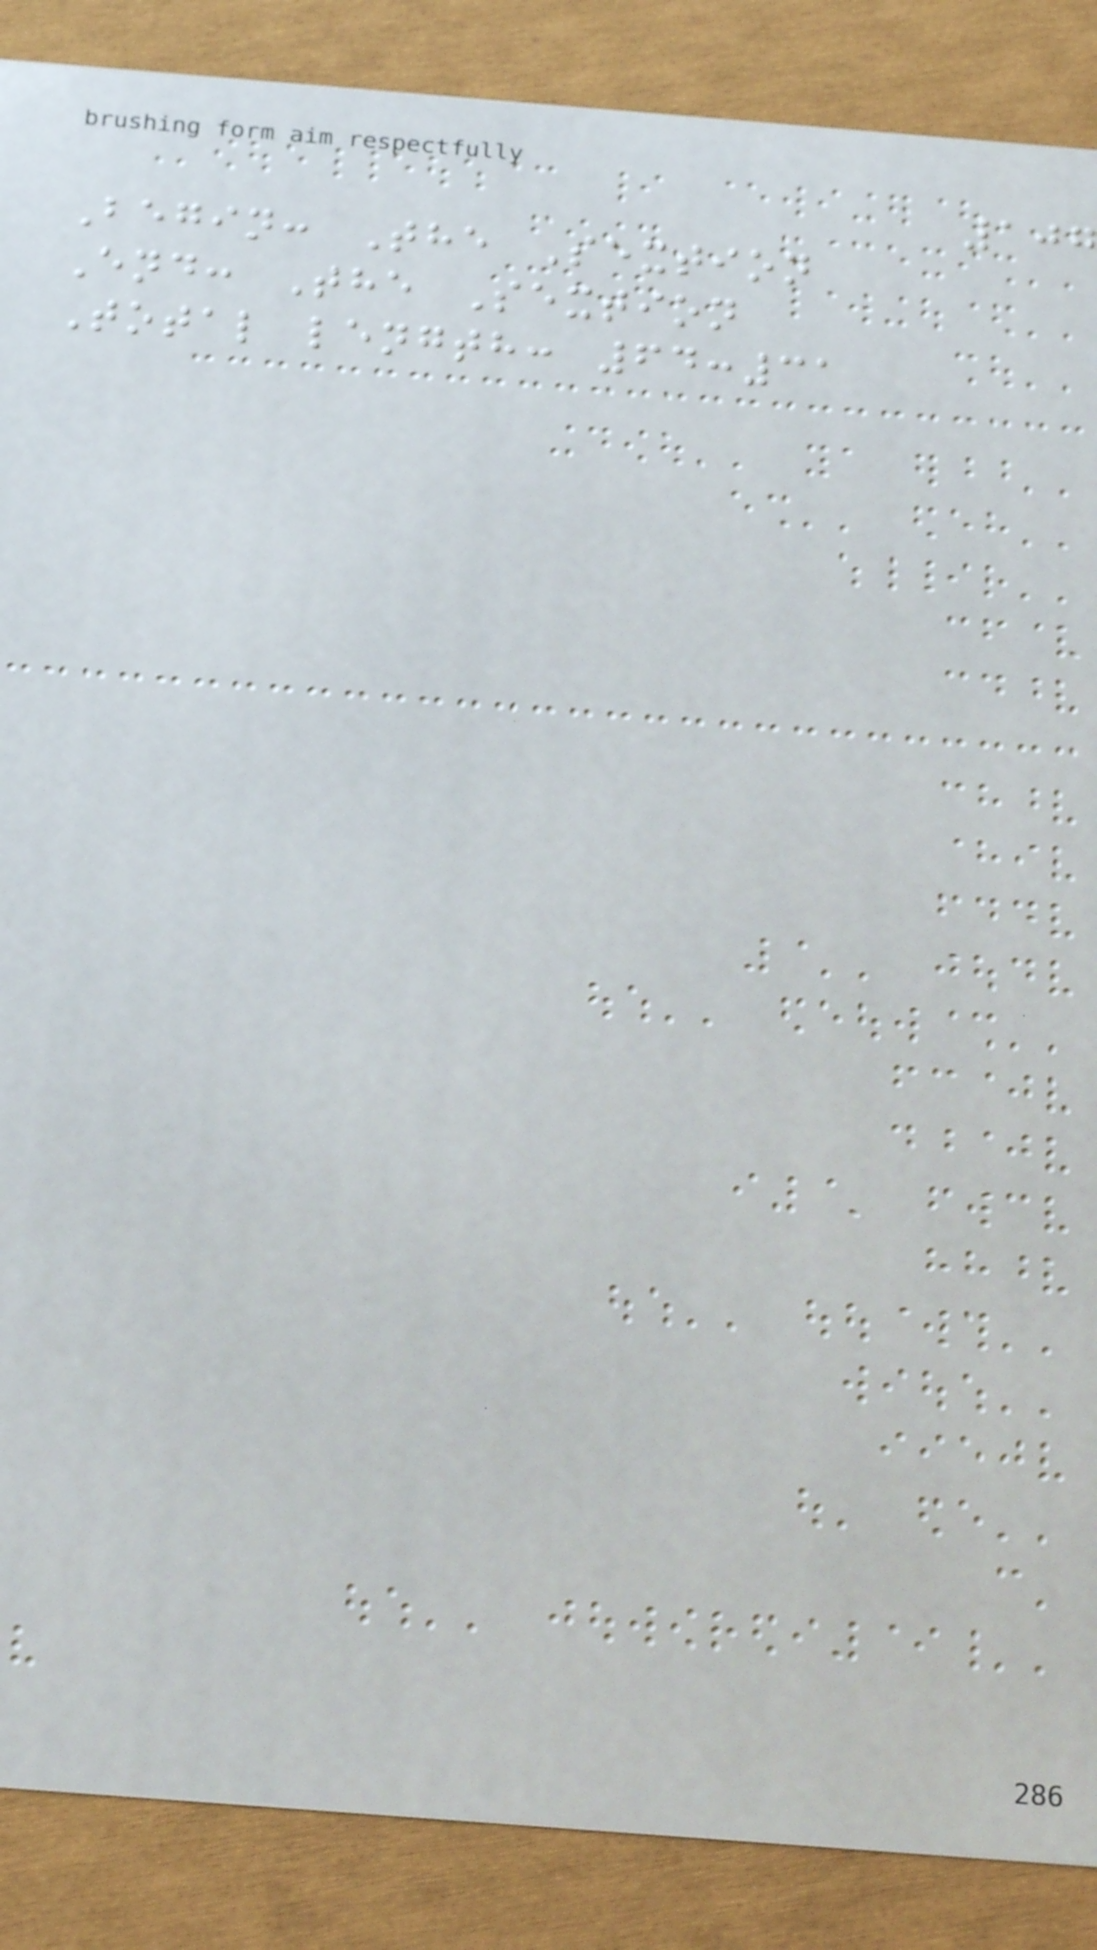107
Begin: The Sextion
End: The Sextion
Total length: 64:31
